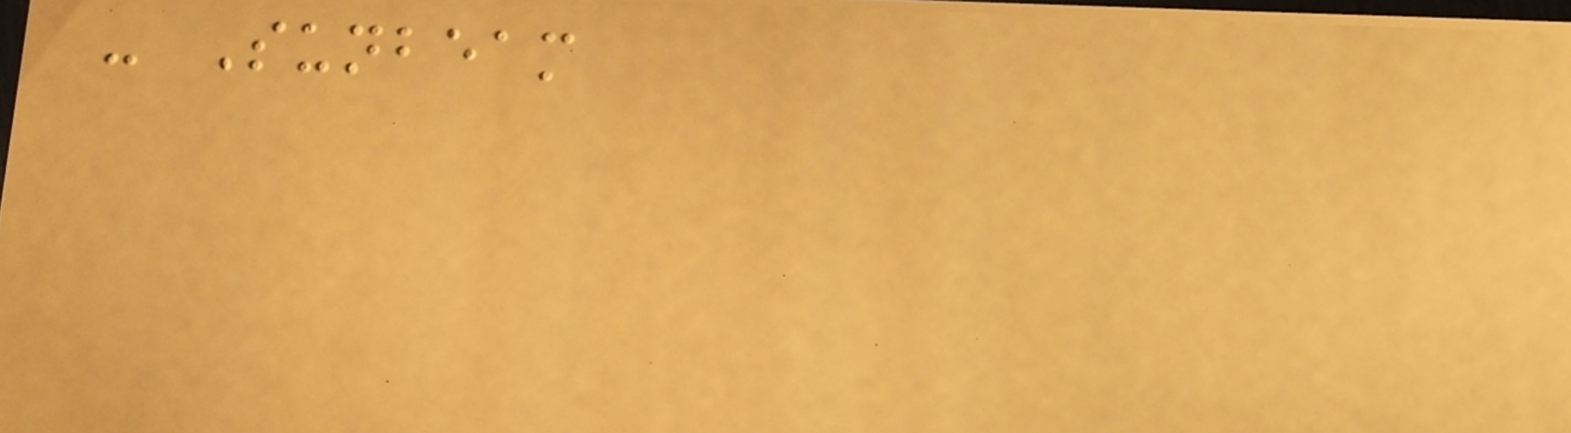- Sunbeam
